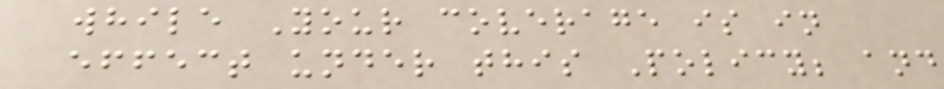while Your coverage is in
effect under this Policy; and
